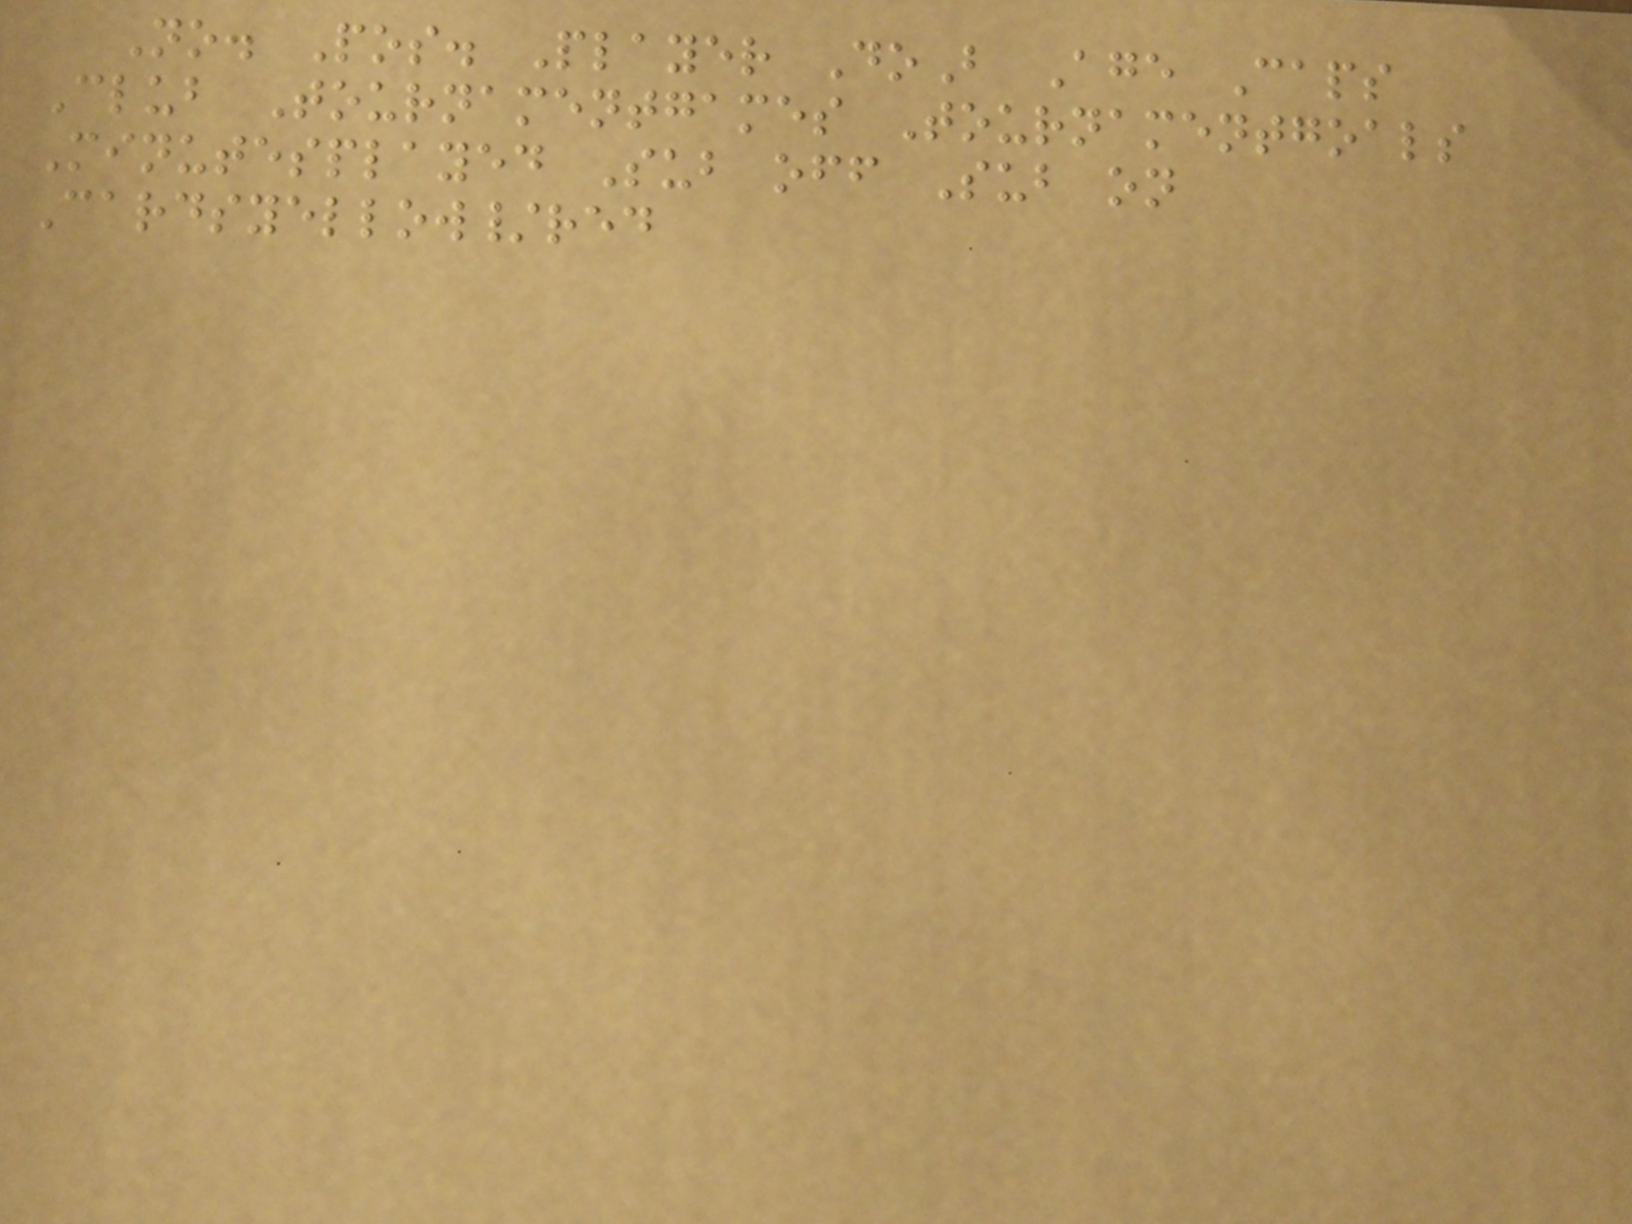No. Pos. Player DoB Age Caps
Club Tournamentgames Tournamentgoals
Minutesplayed Sub off Sub on
Cardsyellow/red
